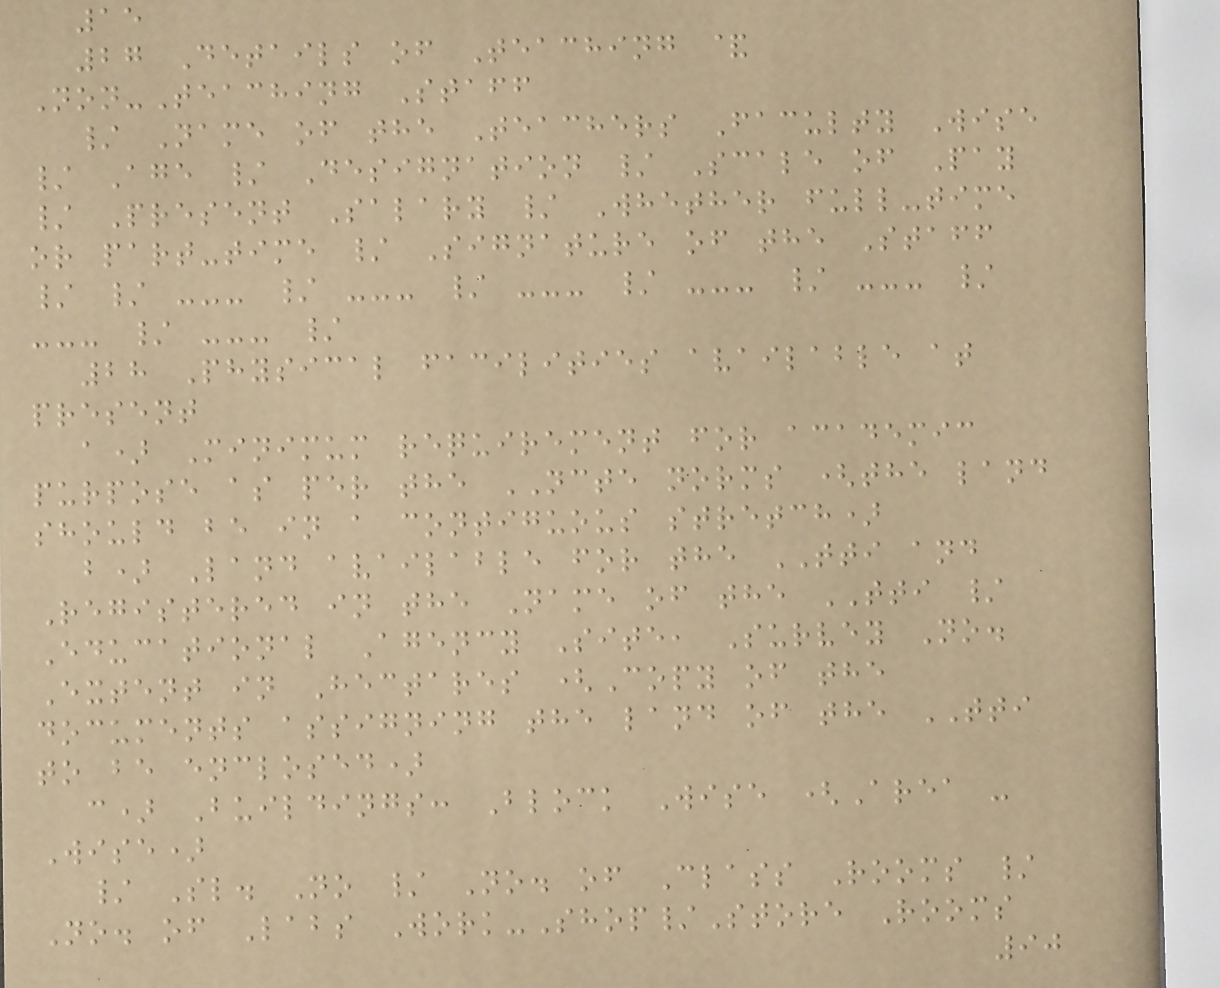15
27 Details of Teaching &
Non-Teaching Staff
/ Name of the Teachers Faculty Wise
/ Age / Designation / Scale of Pay
/ Present Salary / Whether full-time
or part-time / Signature of the Staff
/ / --- / --- / --- / --- / --- /
--- / --- /
28 Physical facilities available at
present
a) Minimum requirement for academic
purpose as per the NCTE norms (the land
should be in a contiguous stretch)
b) Land available for the TTI and
Registered in the Name of the TTI /
Educational Agency Site, Survey No.
Extent in Hectares (Copy of the
documents assigning the land of the TTI
to be enclosed)
c) Buildings: Block Wise (Area -
Wise)
/ Sl. No / No. of Class Rooms /
No. of Labs Work-Shop/Store Rooms
90
